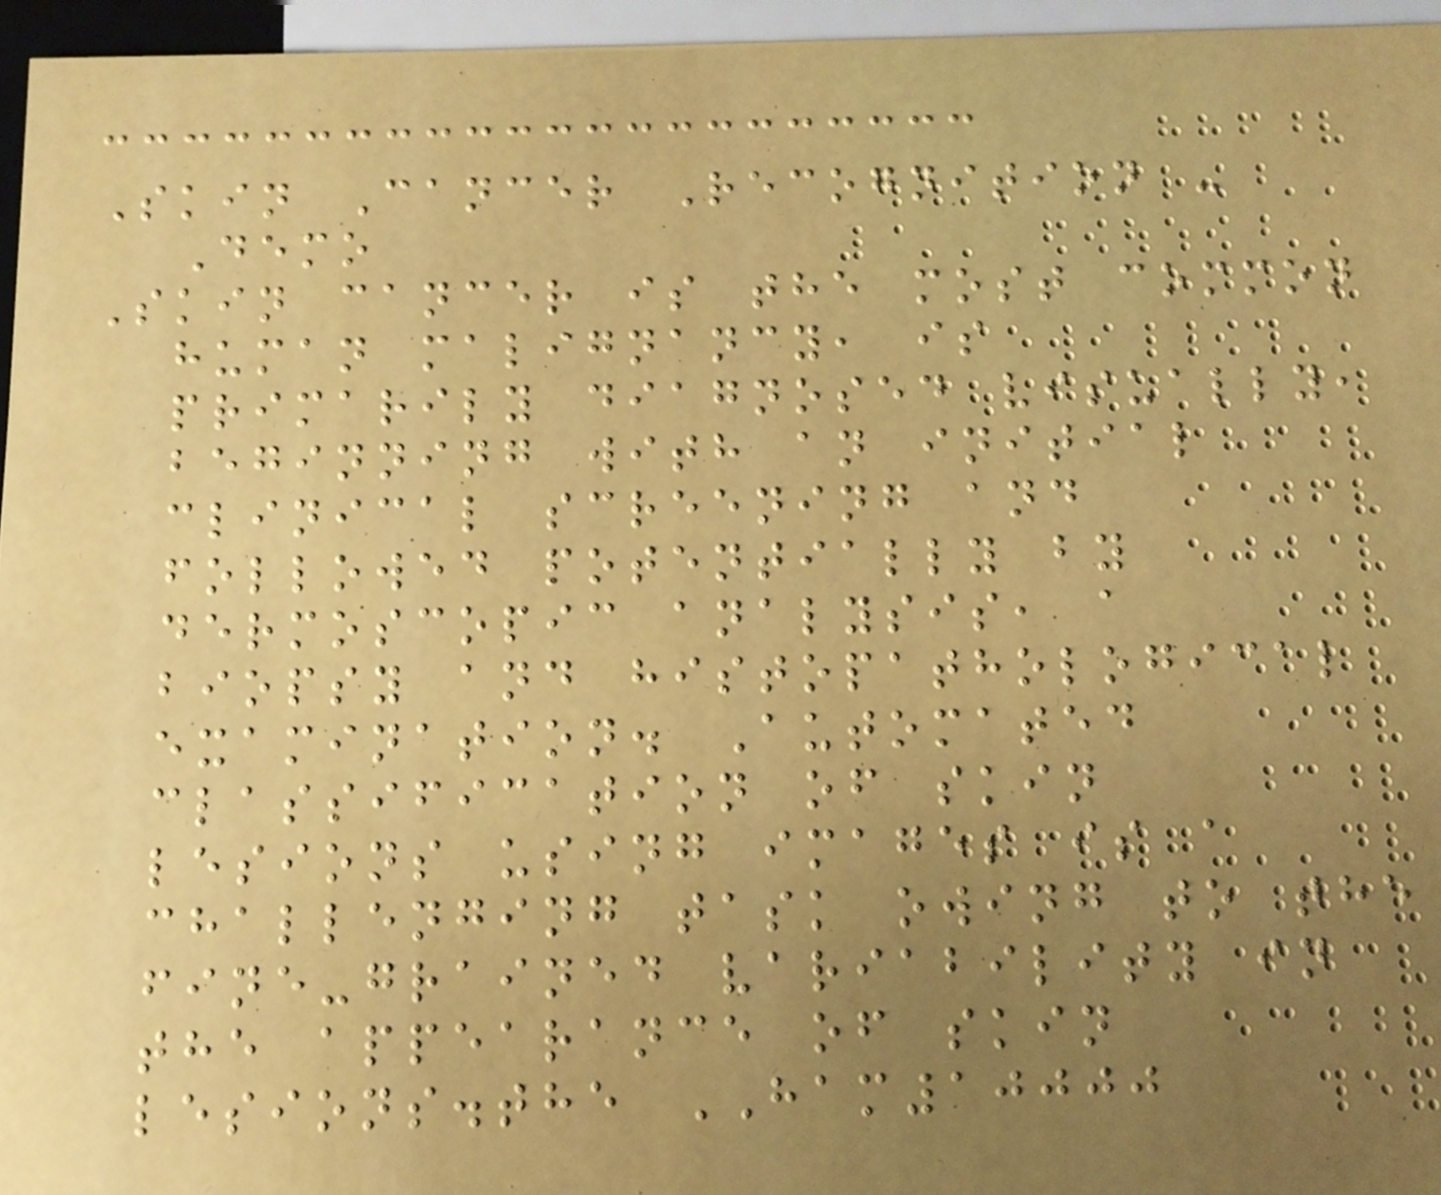Skin Cancer Recognition -
Demo
Skin cancer is the most common
human malignancy, is
primarily diagnosed visually,
beginning with an initial
clinical screening and
followed potentially by
dermoscopic analysis, a
biopsy and histopathological
examination. Automated
classification of skin
lesions using images is a
challenging task owing to the
fine-grained variability in
the appearance of skin
lesions.the HAM10000
